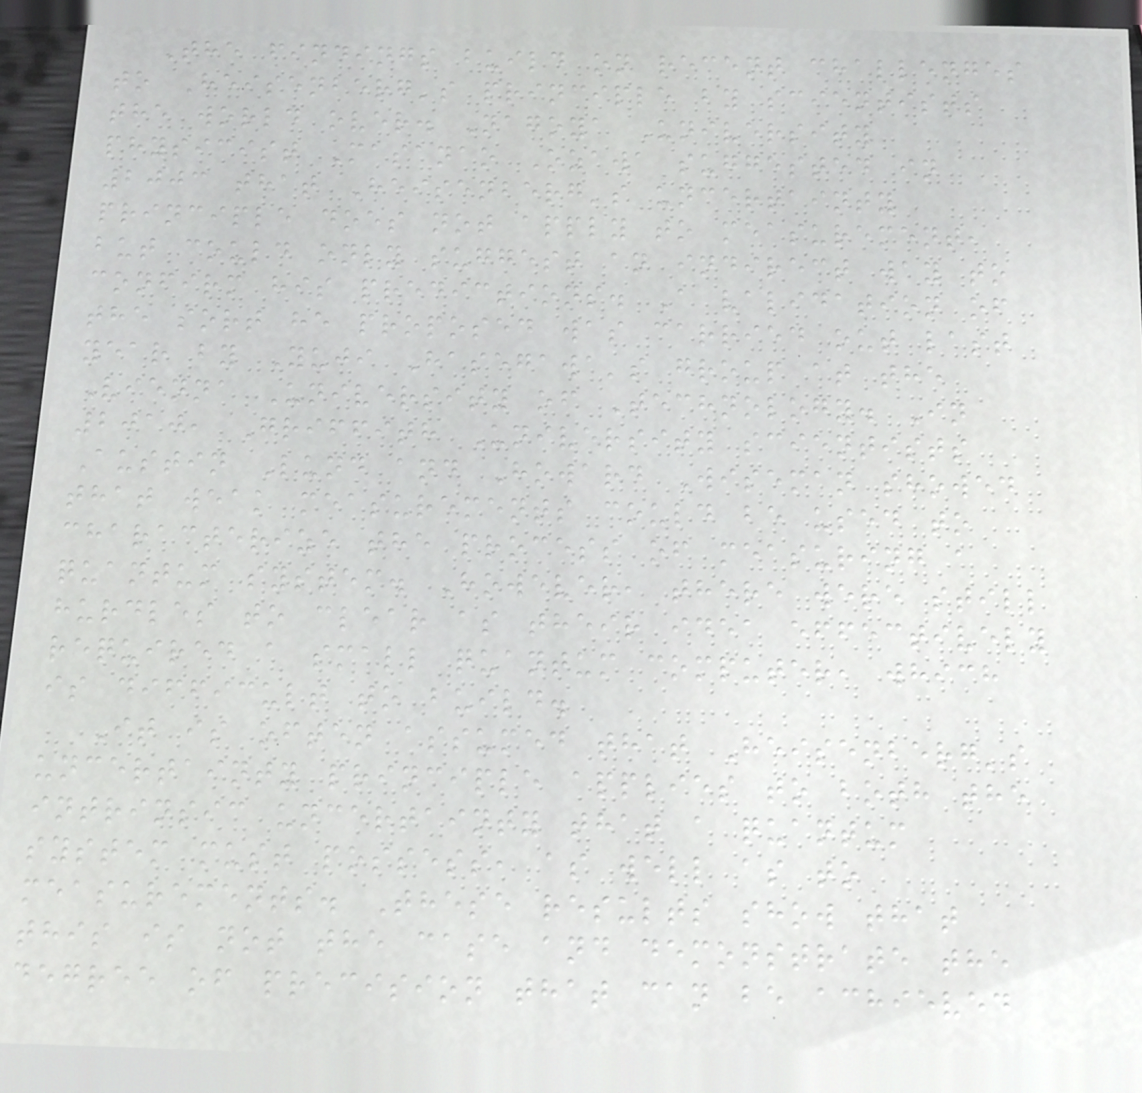The findings build on recent challenges
to Heisenberg's principle by scientists
the world over. Nagoya University
physicist Masanao Ozawa suggested in
2003 that Heisenberg's uncertainty
principle does not apply to measurement,
but could only suggest an indirect way to
confirm his predictions. A validation of
the sort he proposed was carried out last
year by Yuji Hasegawa's group at the
Vienna University of Technology. In
2010, Griffith University scientists
Austin Lund and Howard Wiseman showed
that weak measurements could be used to
characterize the process of measuring a
quantum system. However, there were still
hurdles to clear as their idea effectively
required a small quantum computer, which
is difficult to build.
It is often assumed that Heisenberg's
uncertainty principle applies to both the
intrinsic uncertainty that a quantum
system must possess, as well as to
measurements. These results show that
this is not the case and demonstrate the
degree of precision that can be achieved
